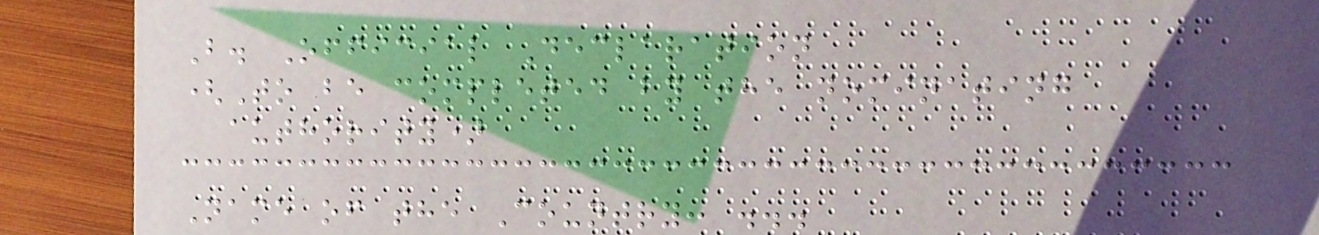B. Official Declaration
(To be completed by the nominating
authority)
Name of the Country: ...
